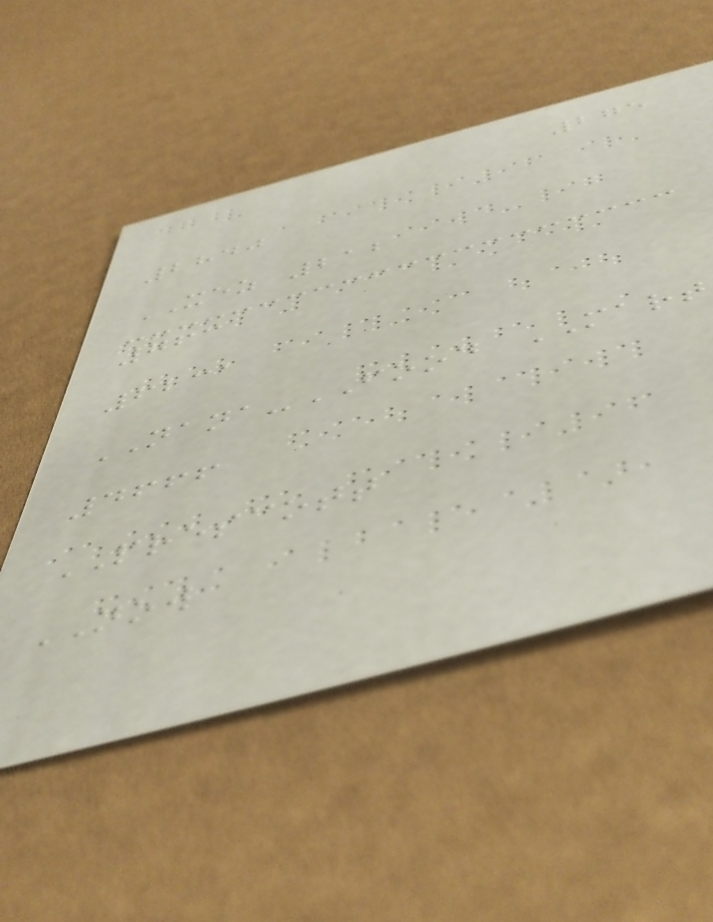275
2840
XEZ 212
763
6231
NANA-FOOD MART
4666
PRESCOTT
NOW
